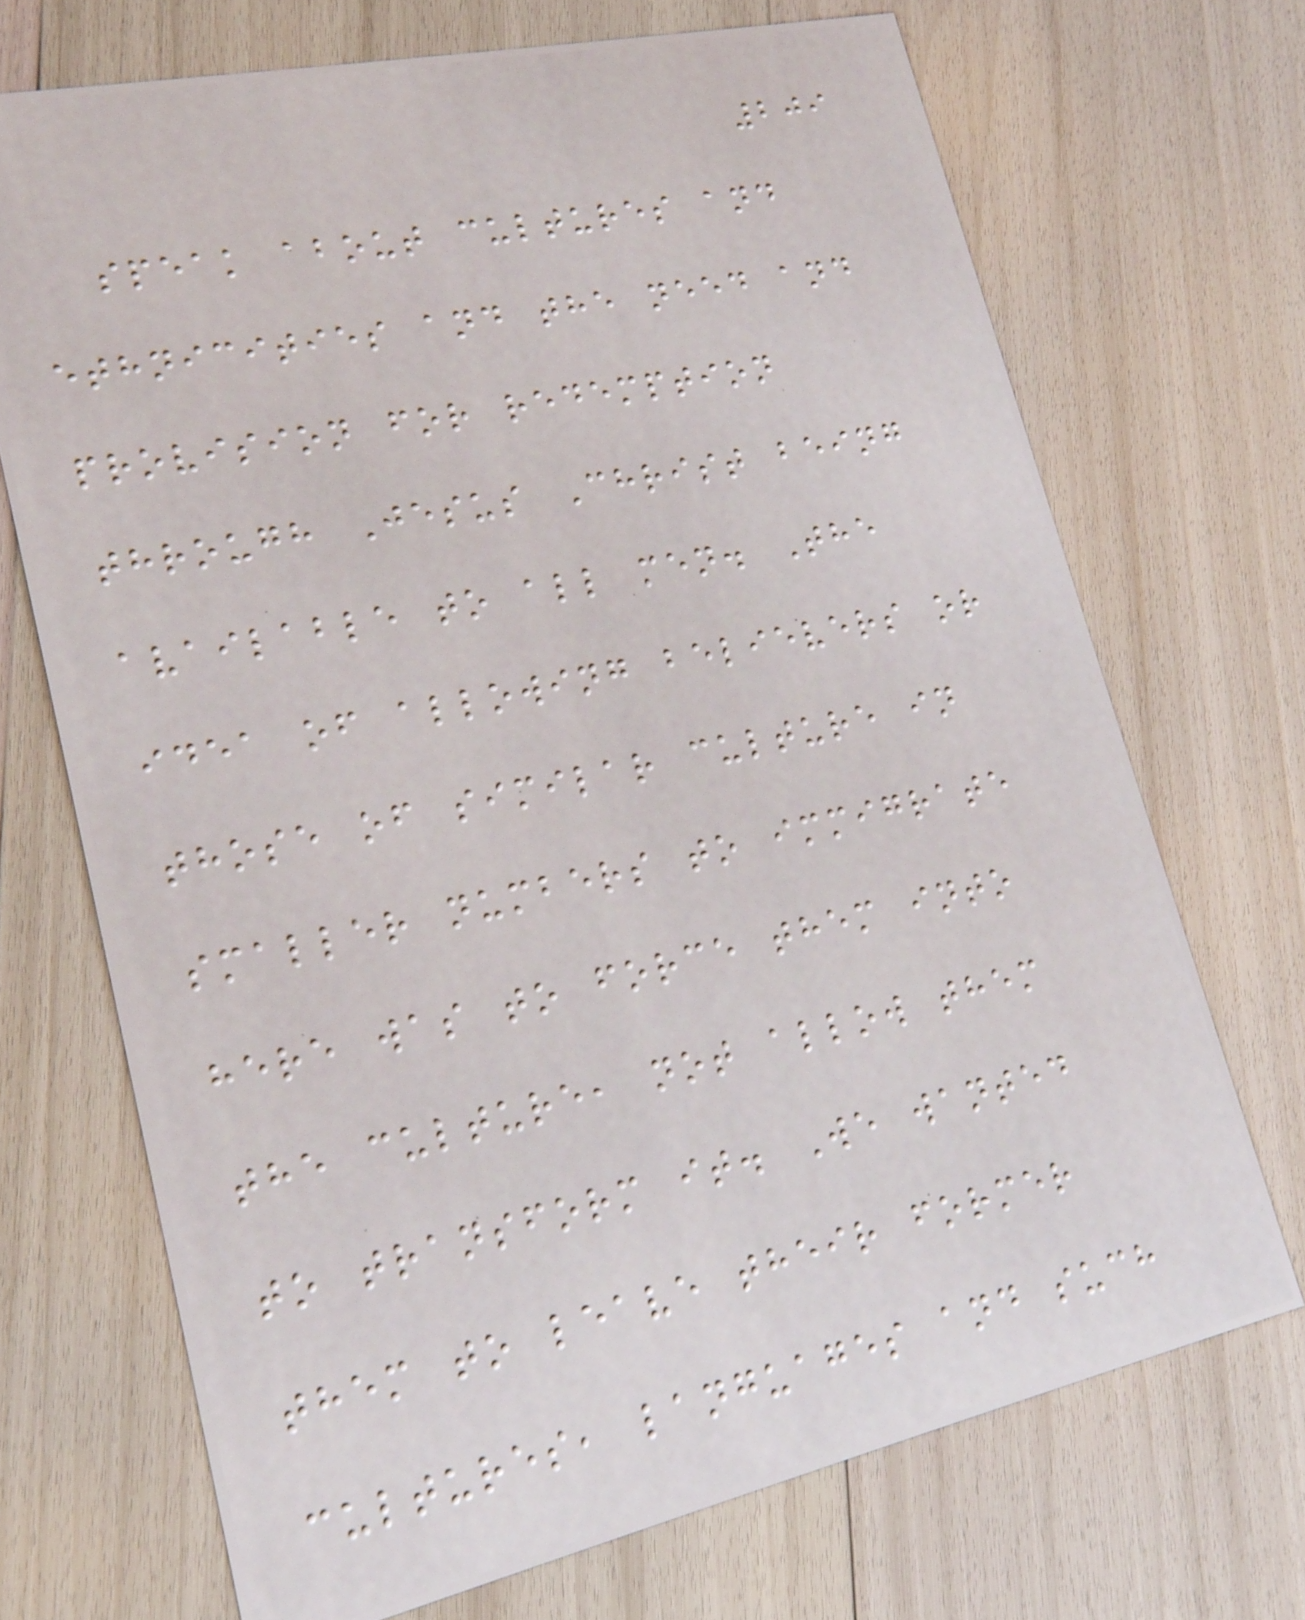209
speak about cultures and
ethnicities and the need and
provision for redemption
through Jesus Christ being
available to all men. The
idea of allowing believers or
those of similar culture in
smaller numbers to immigrate
here was to force them into
the culture, not allow them
to transform it. We wanted
them to leave their former
cultures, languages and such
